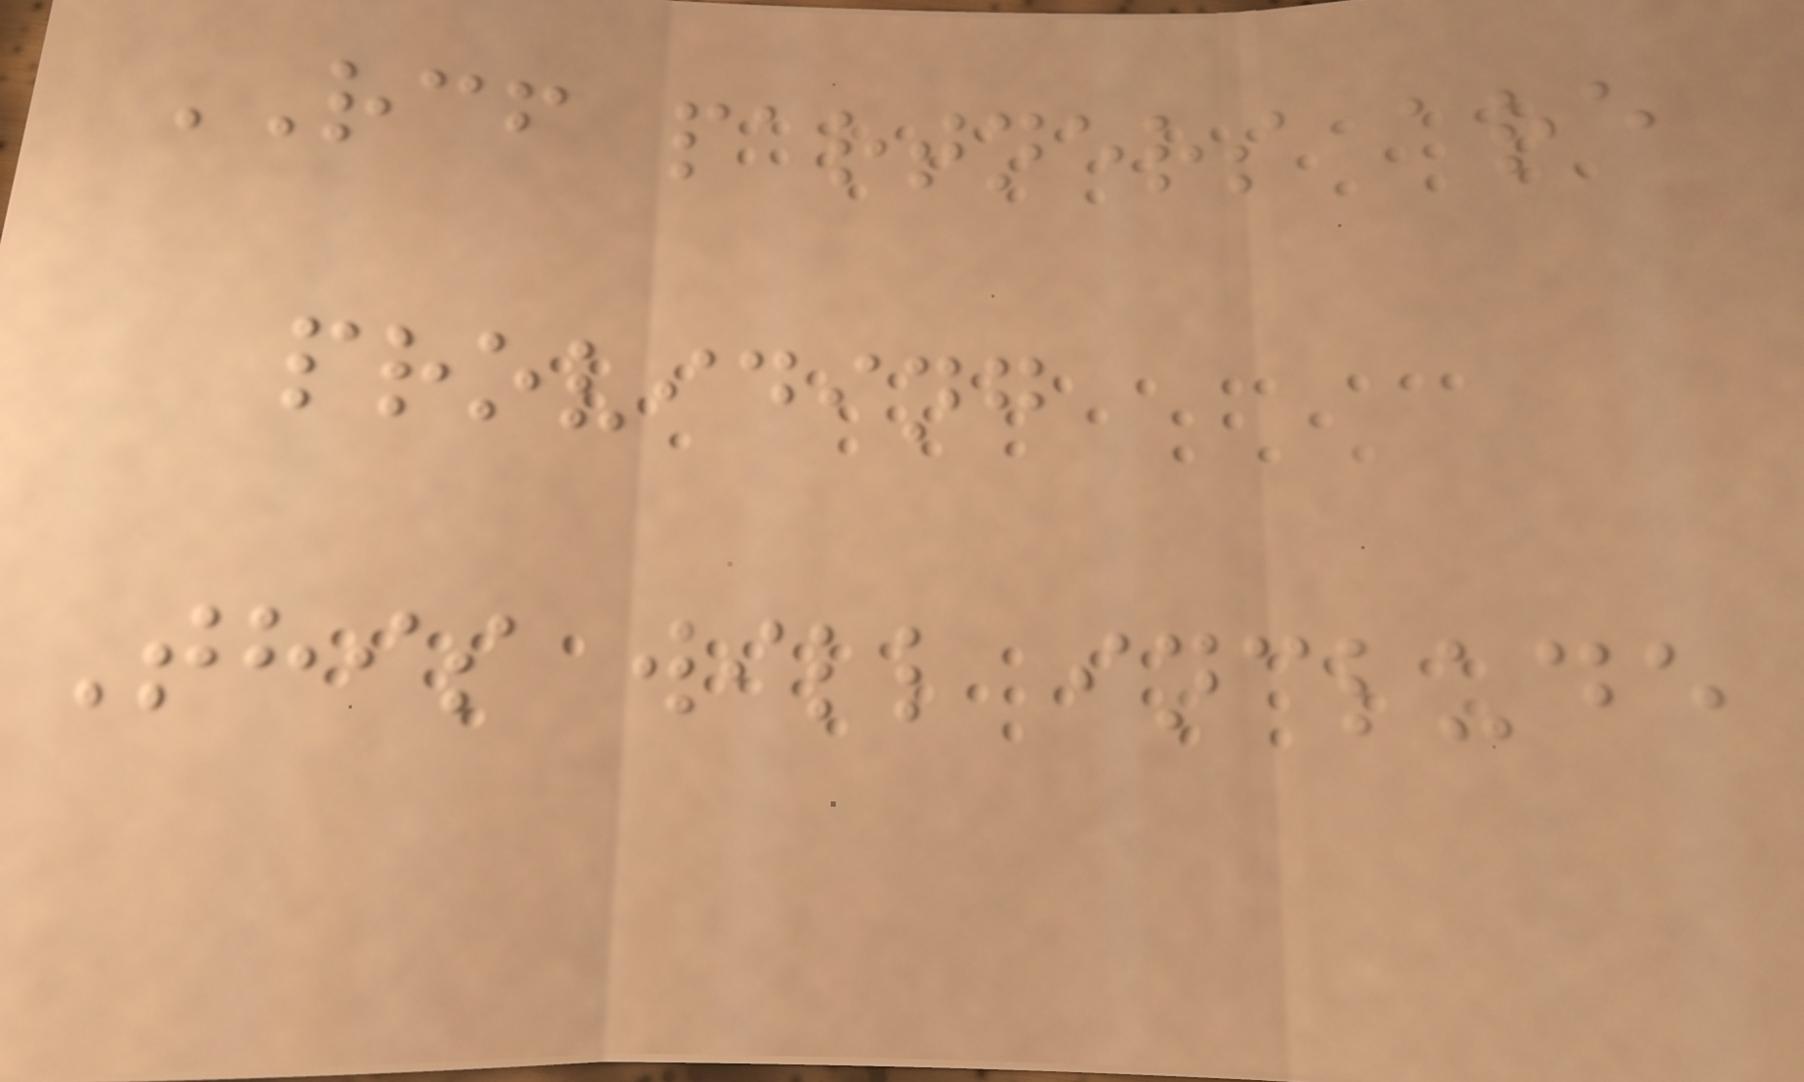RCF partners are
providing
This will include
